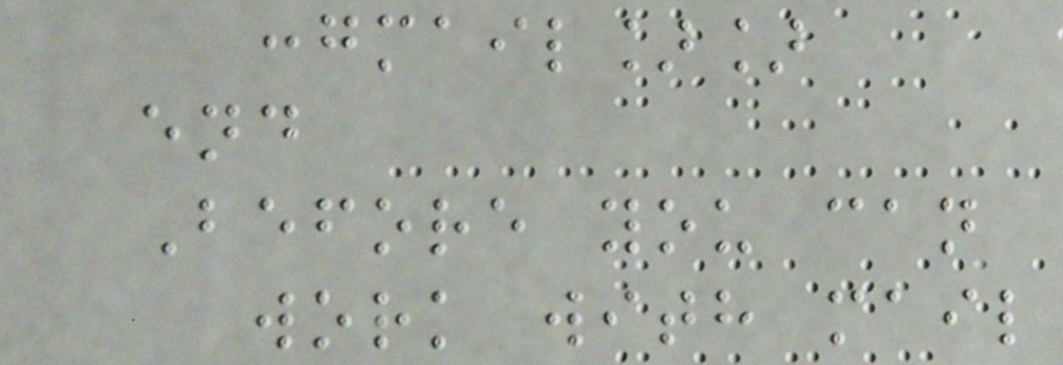:gmail]]
end
Before you can
work with mail
